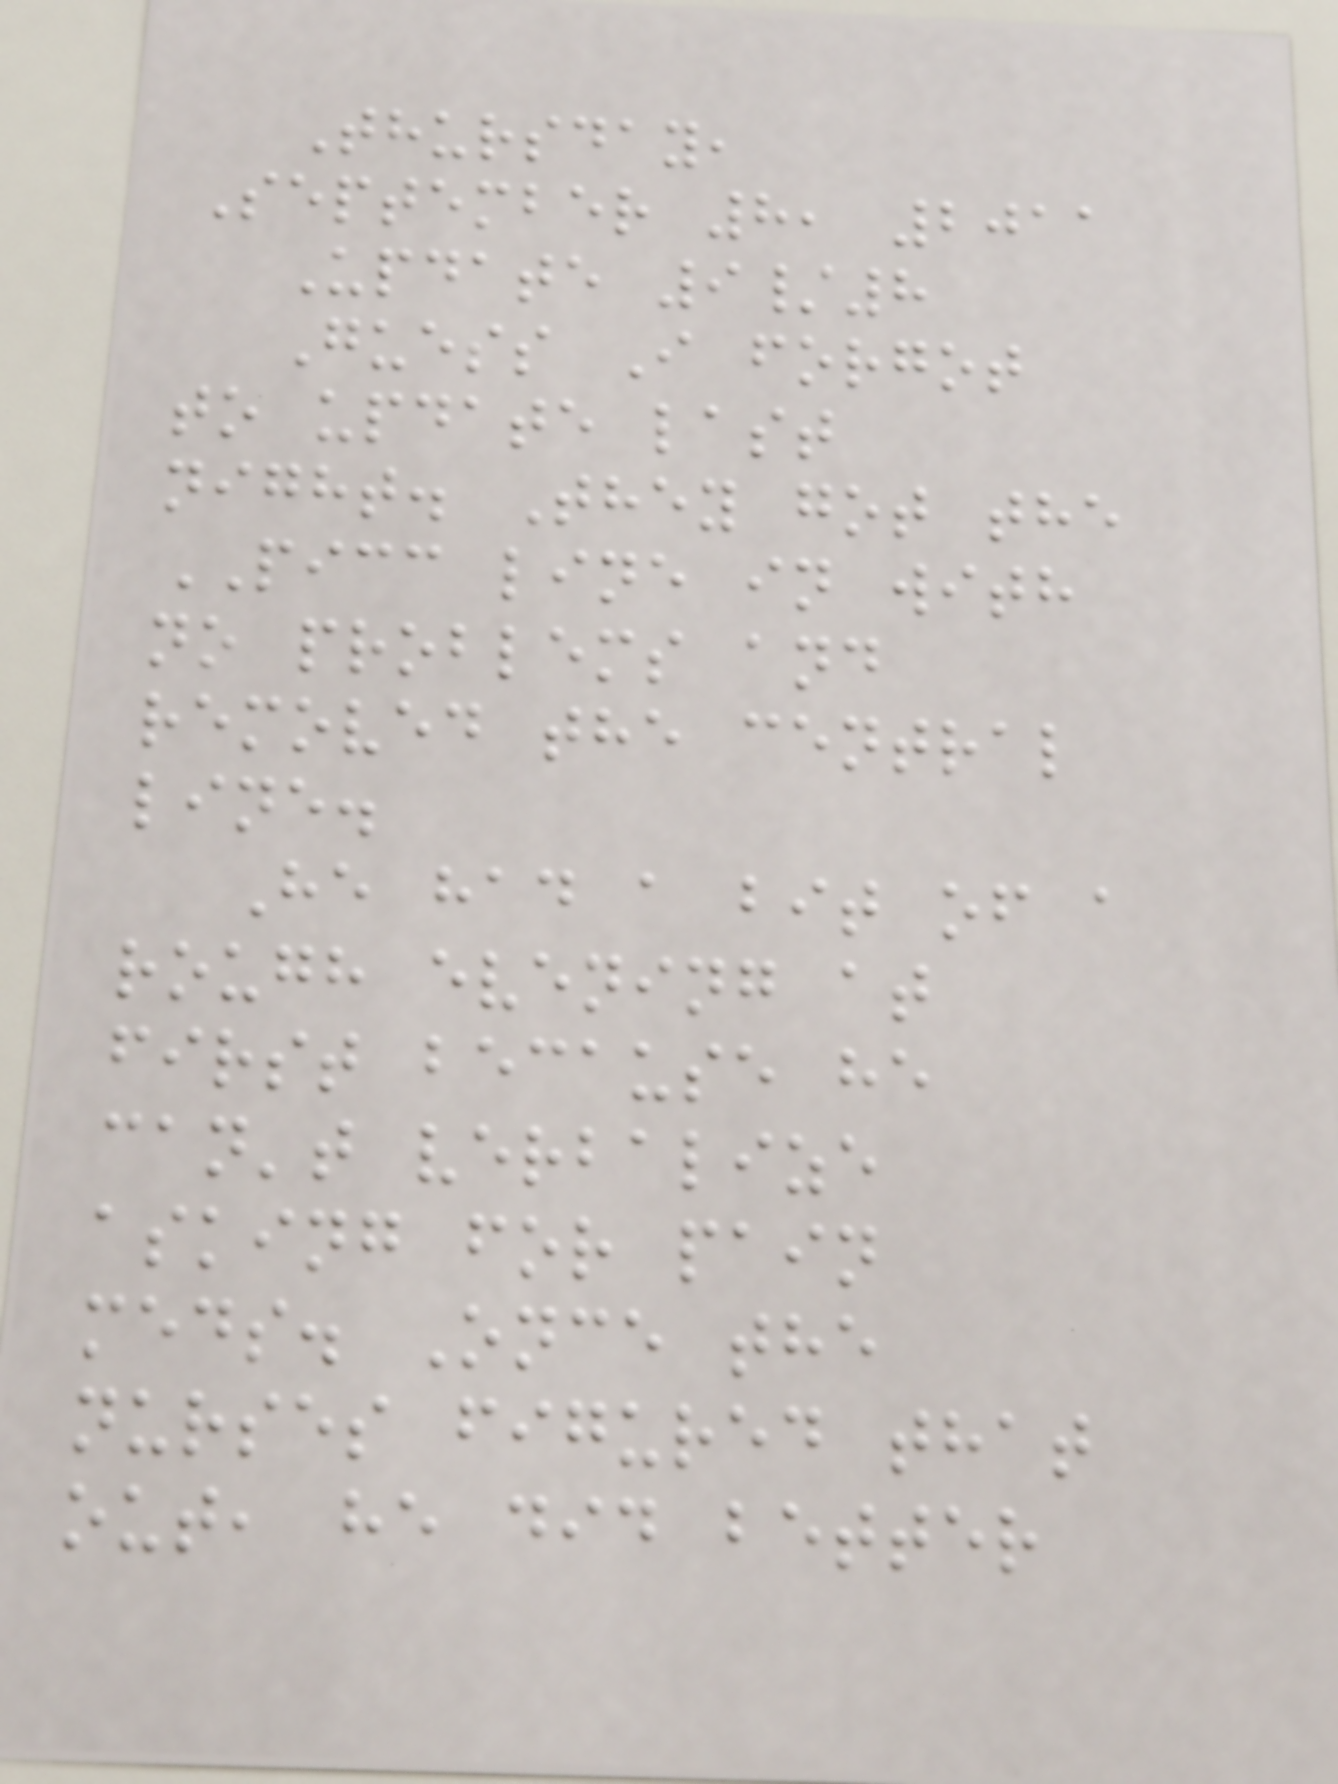Thursday,
September 8, 2011
Update 9/8
Guess I forgot
to update last
night. They got the
PICC line in with
no problems and
removed the central
line.
He had a bit of a
rough evening at
first because he
can't verbalize
asking for pain
meds. Once the
nurses figured that
out, he did better
